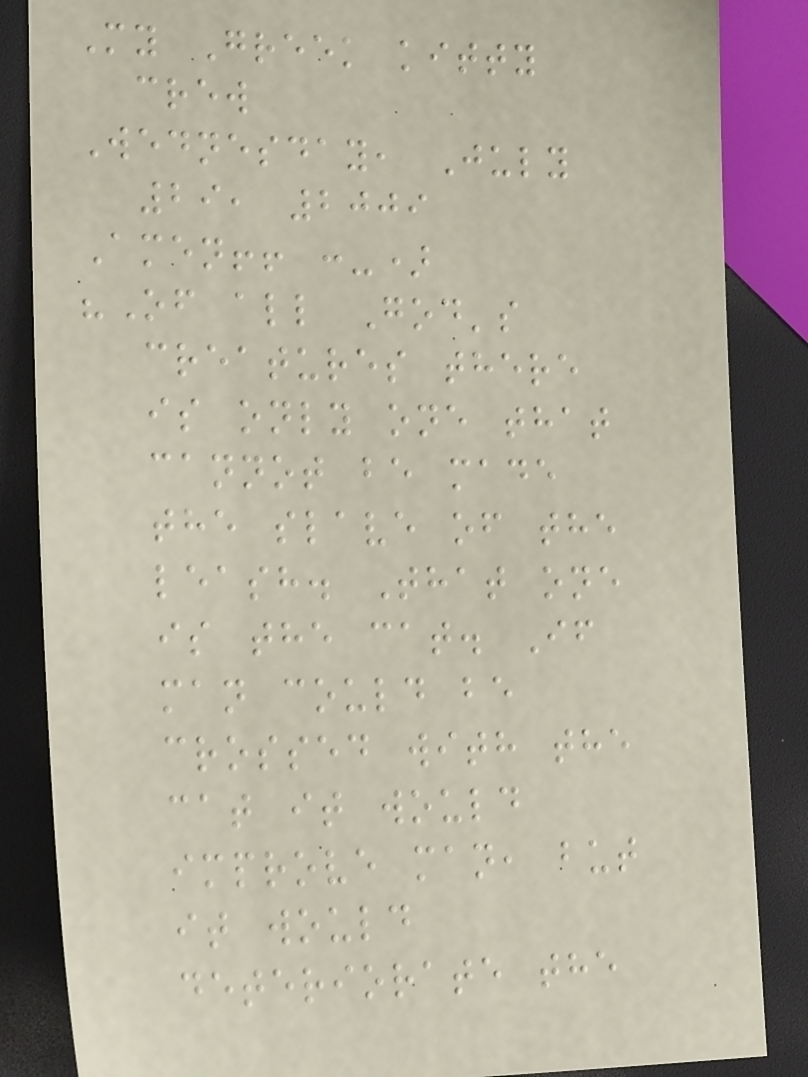My Greek kitty
crew
Wednesday, July
29, 2009
Amen!! :-)
"Of all God's
creatures there
is only one that
cannot be made
the slave of the
leash. That one
is the cat. If
man could be
crossed with the
cat it would
improve man, but
it would
deteriorate the
